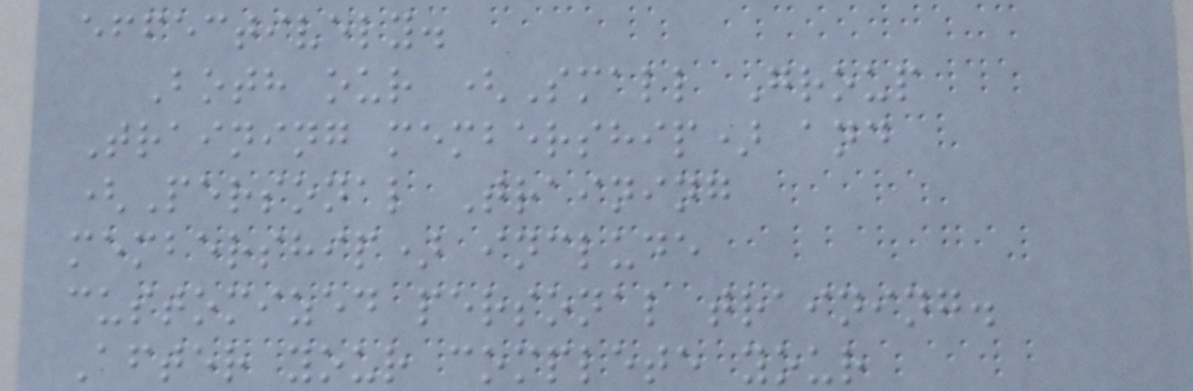effectively.
Both our (Small Group
Training membership) and
(Personal Training
membership) include
customized personal training.
After your complete your
